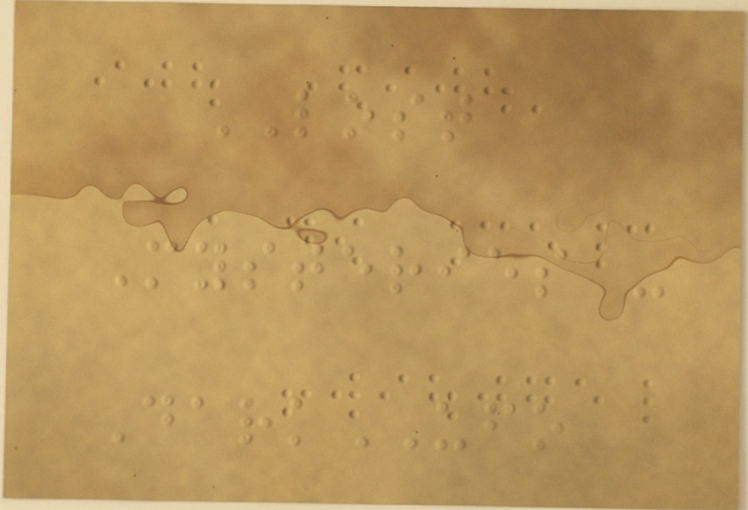LOST
Mysteries -
DarkUFO
